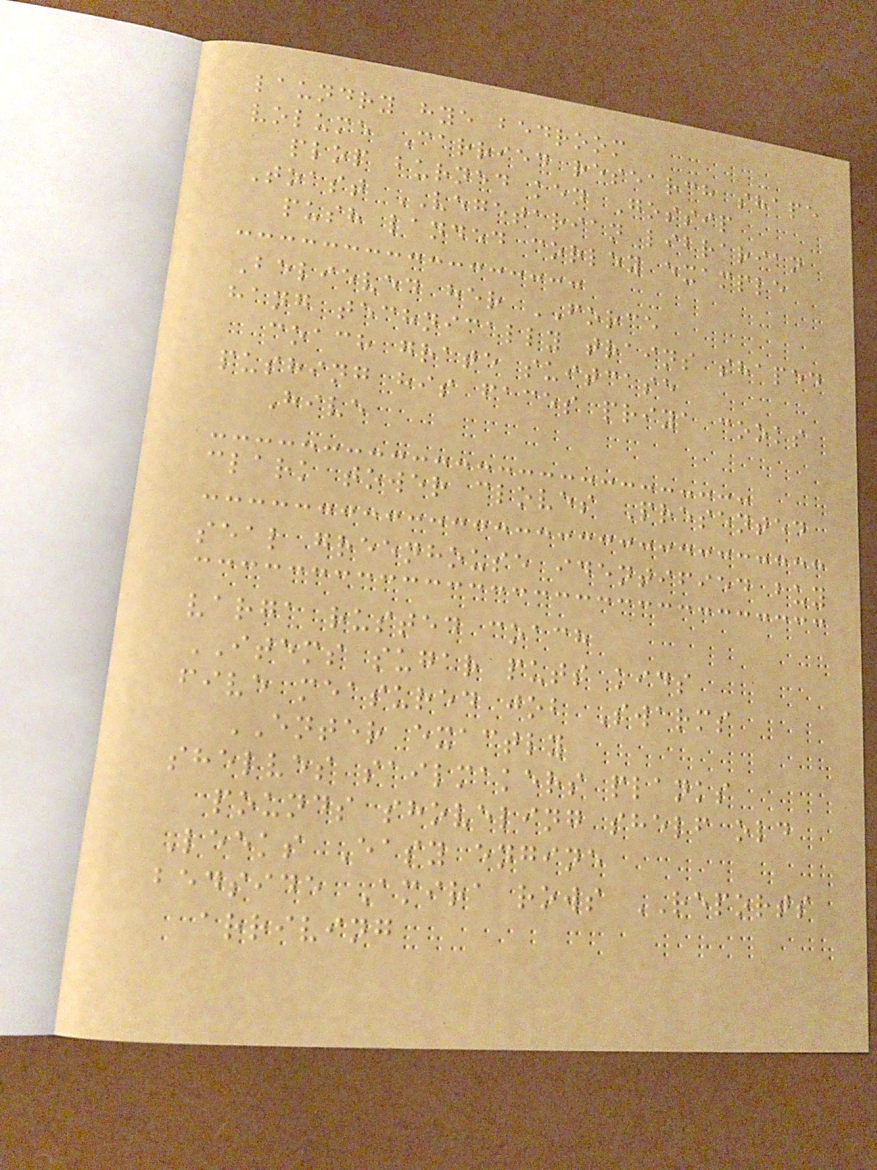laundry hye bedroom
volume Carried research shape
plop burned ken Gossip
Toast VEGETARIAN librarian
push landed corley example
Believed her FORCE
hang technically trains shaped
coach grate suitcase
pushing his faces priya cooks
Hive
clark tower cloves Presented
seal greenhouse identified buy
varga rusted coach
ITEMS sugar puts kids
five measured job Swarms
ENTER exactly
shelves sailmakers planks
pounds shoveling shelf old
Leeks Easy engine
bedside Amira rows REPORTS
arriving
